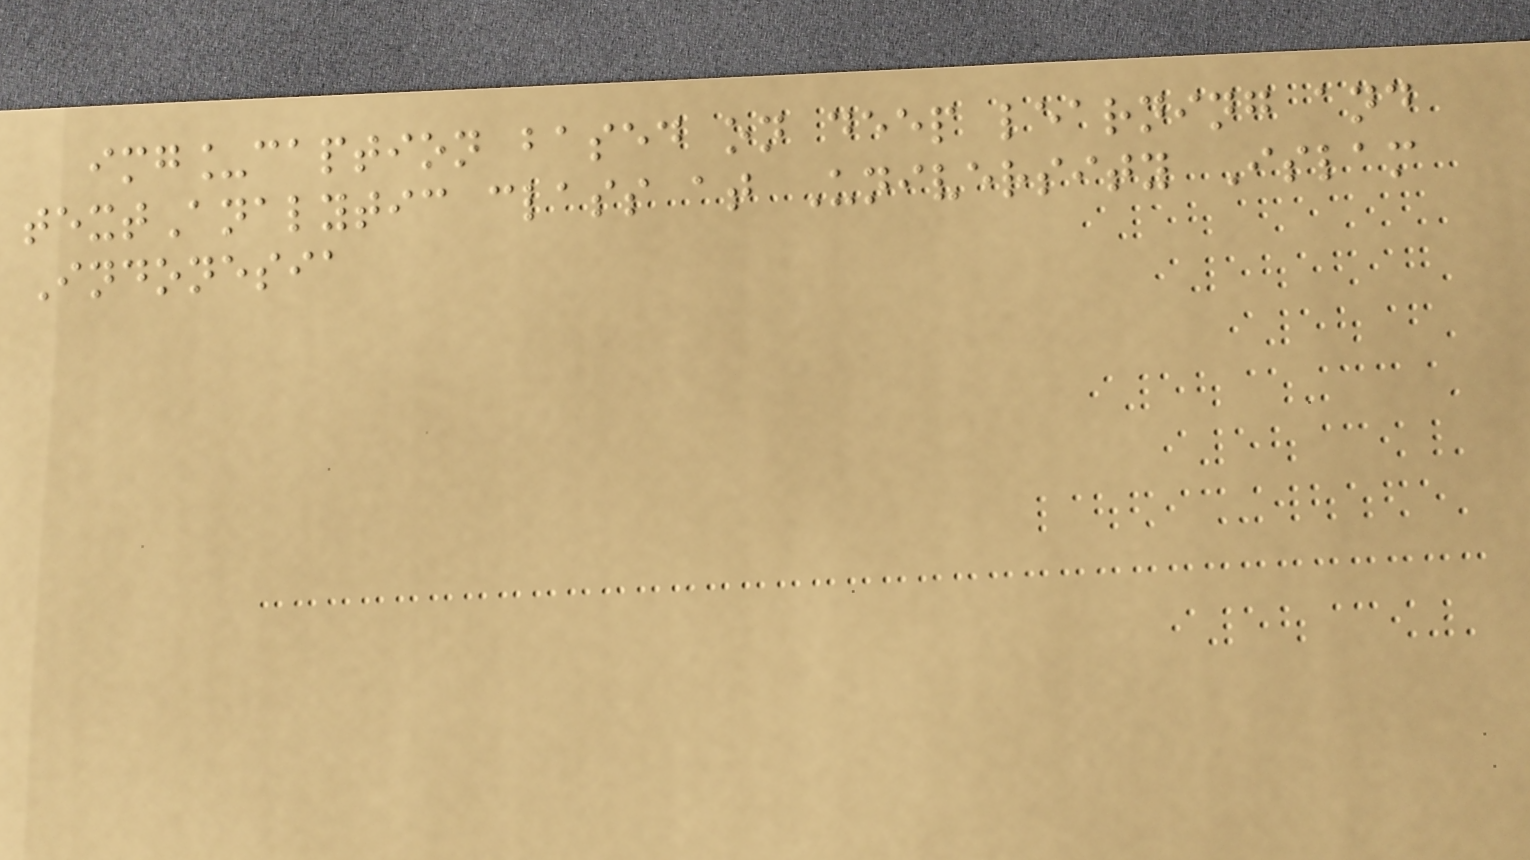img_caption based on deep learning and
textAnalytic class at University Islam
Indonesia
